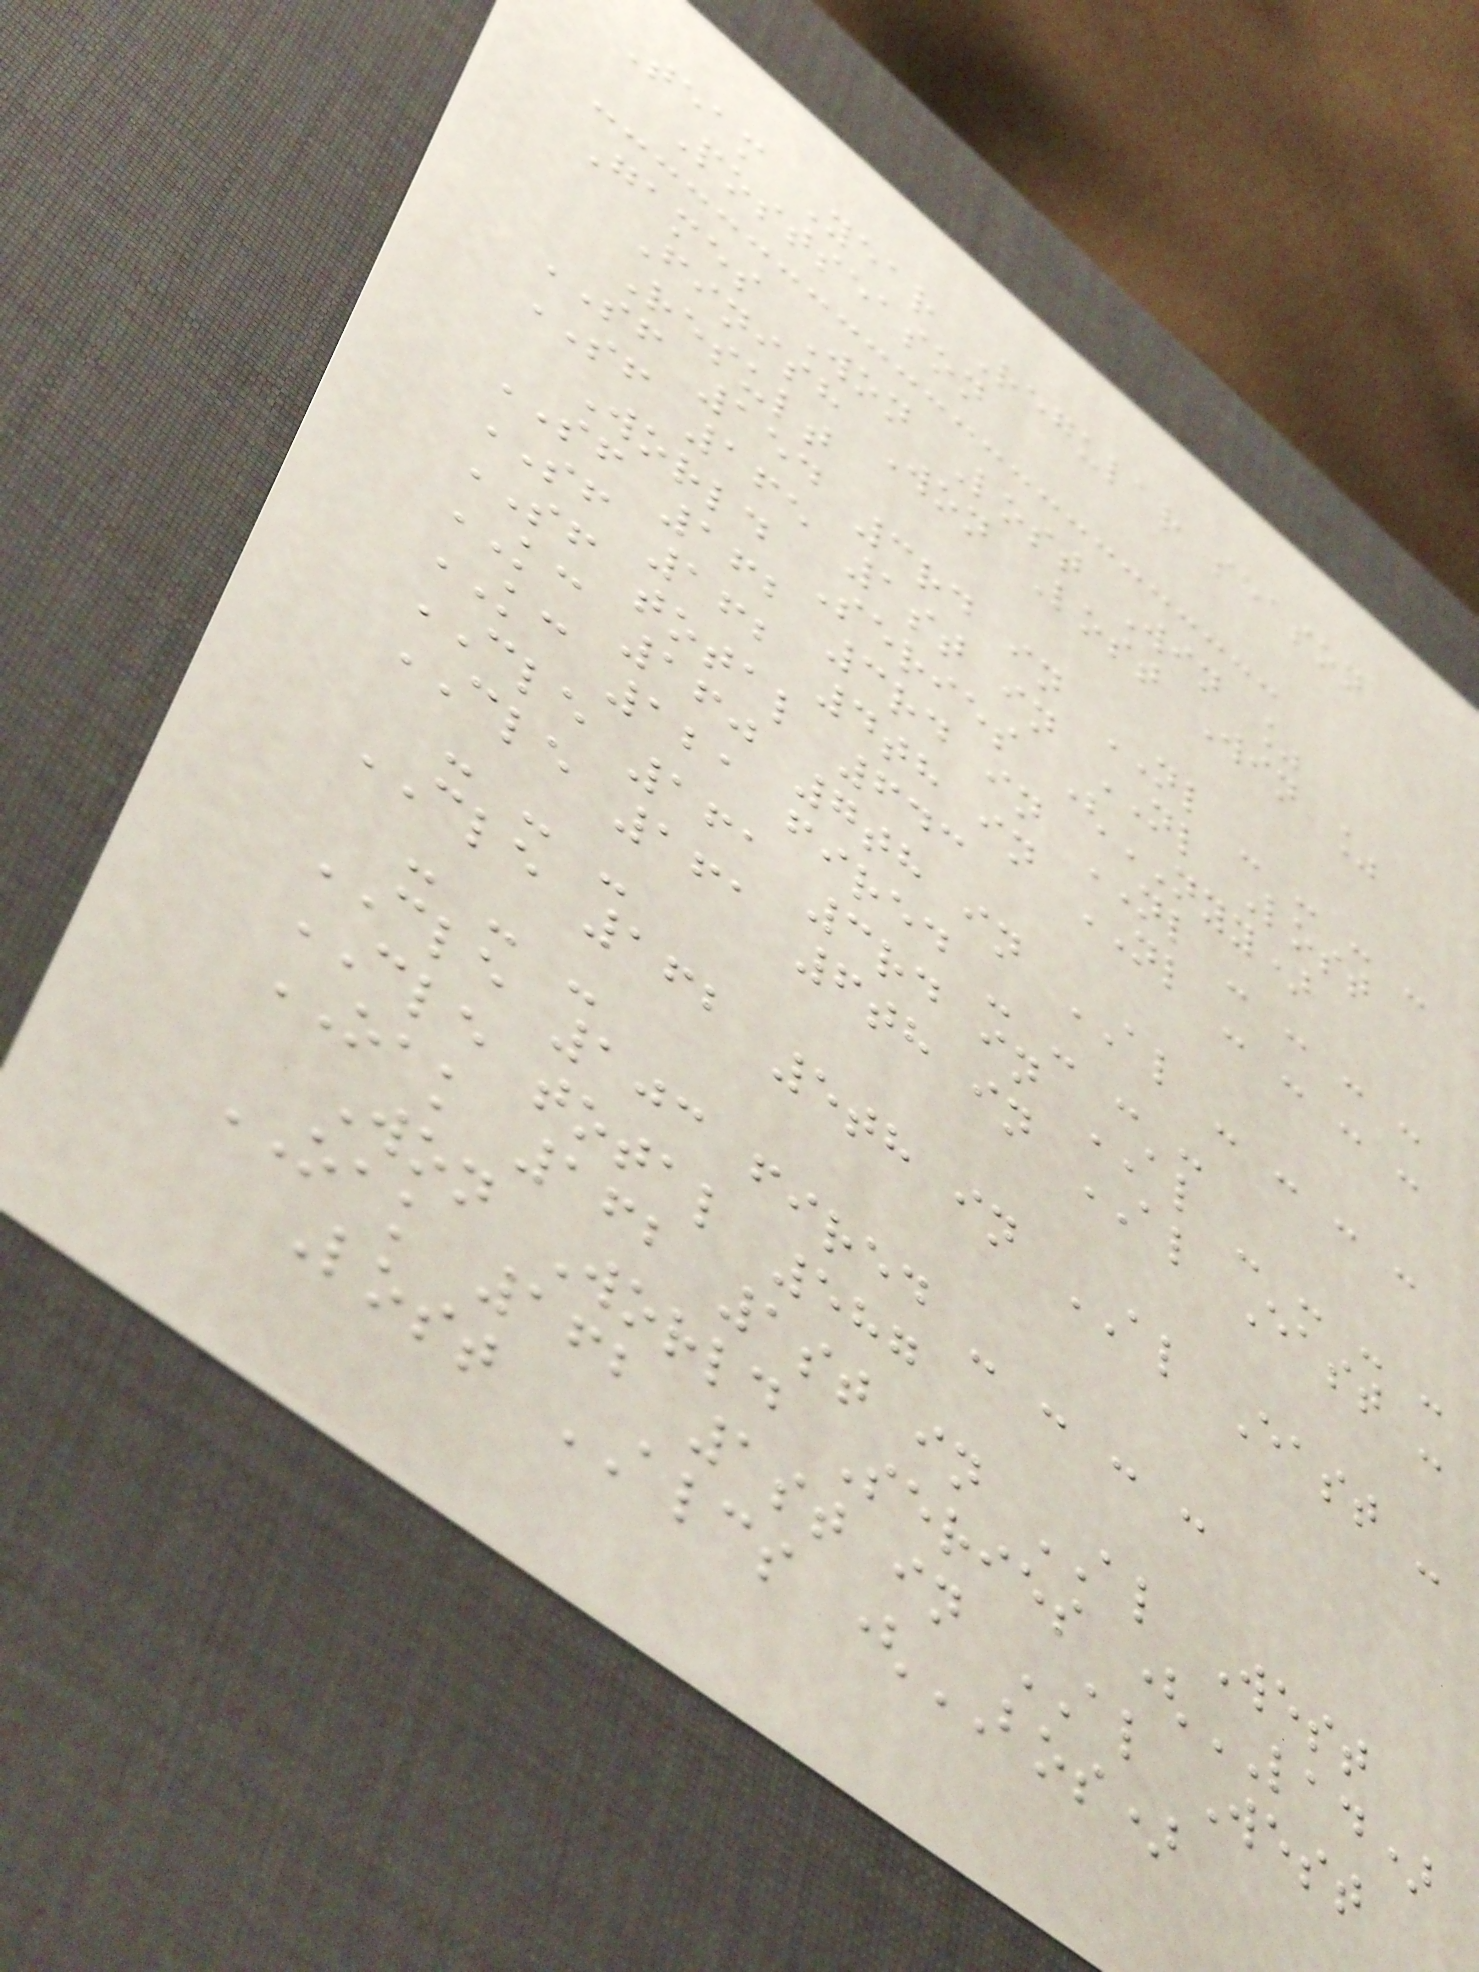Team Year Regular season
Postseason
Games Won Lost Win %
Finish Won Lost Win %
Result
SF 154 3rd in NL - - - -
SF 165 1st in NL Lost
World Series (NYY)
SF 162 3rd in NL - - - -
SF 162 4th in NL - - - -
SF total 643
KC 160 7th in AL - - - -
KC 121 fired - - - -
CLE 161 3rd in AL - - - -
CLE 161 6th in AL East -
- - -
CLE 162 5th in AL East -
- - -
CLE 103 fired - - - -
CLE total 587
OAK 162 1st in AL West
Won World Series (LAD)
OAK 162 1st in AL West
Lost ALCS (BOS)
